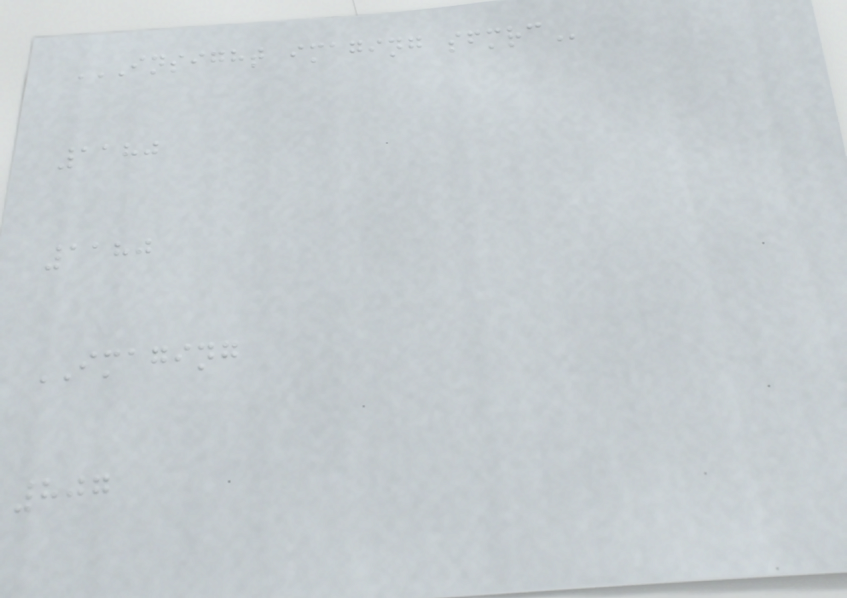INSIGHT IMAGING SFMRC
1180
1180
IMAGING
807
